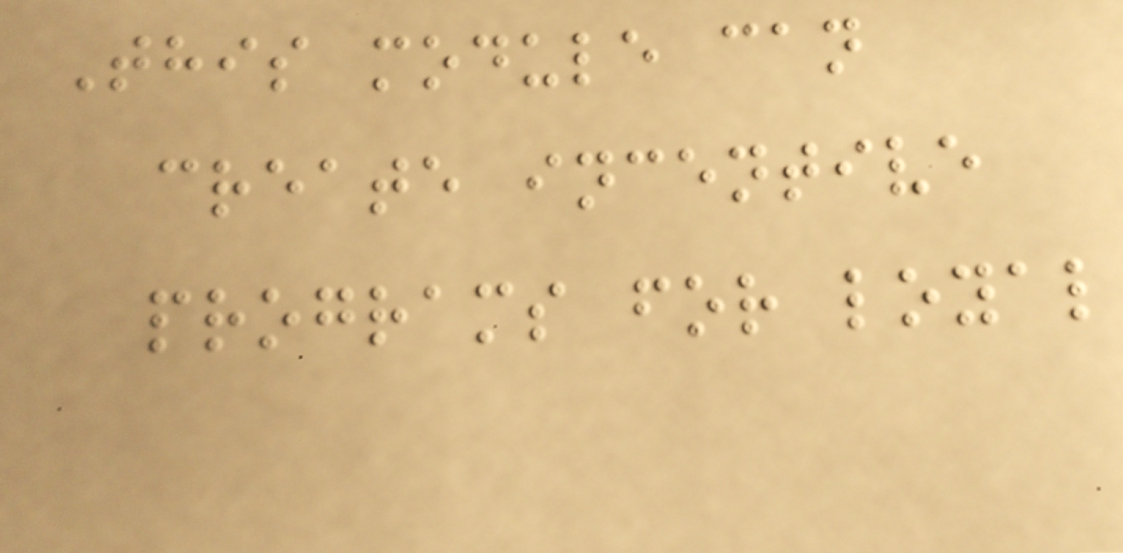This module can
create incentive
programs for loyal
